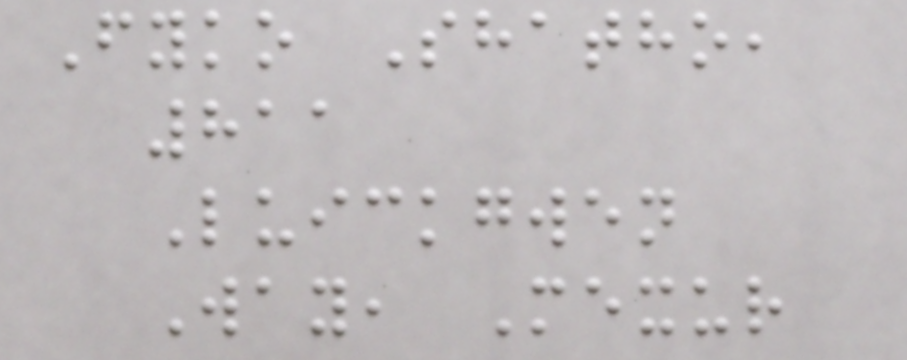Fyko Shatho,
811
Luickgwen
Way, Mexur
